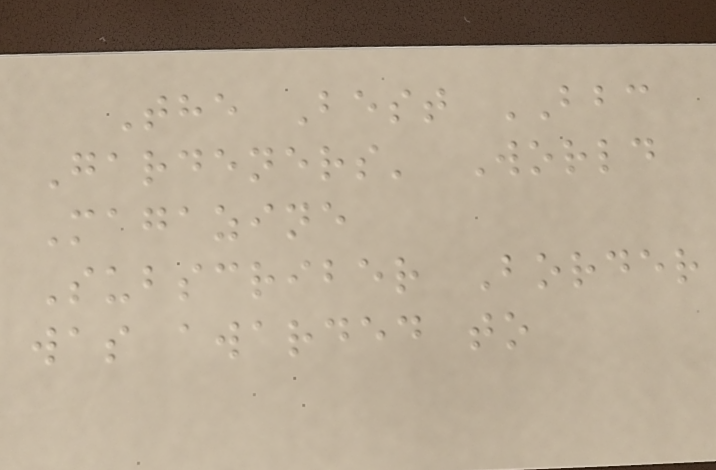The Best BBC
Gardeners' World
Magazine
Subscriber Border
was awarded to
